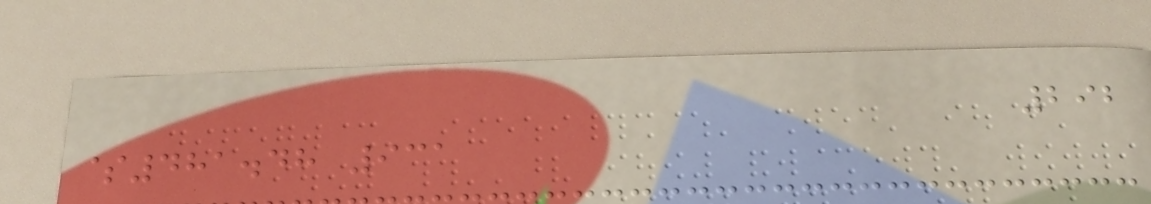292
$481.48 931
